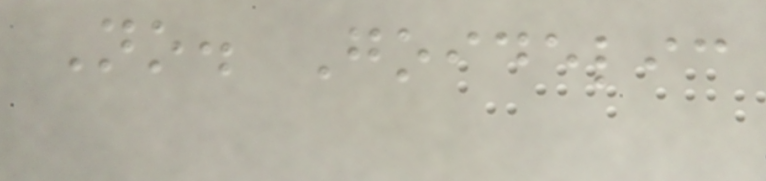No. Goidelic
